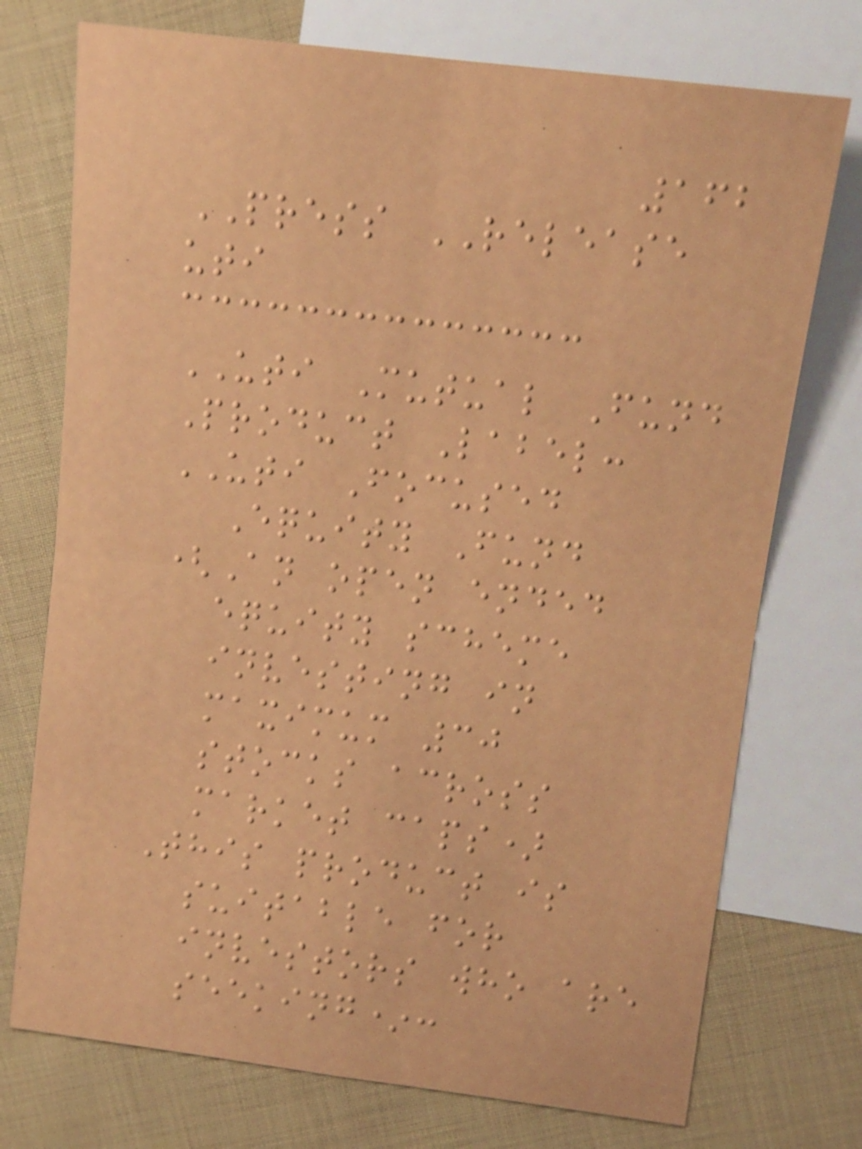162
PRESS RELEASE
uti
UTI Mutual Fund
Product Label:
UTI Focused
Equity Fund
(An open ended
equity scheme
investing in
maximum 30
stocks across
market caps)
This product is
suitable for
investors who are
seeking*:
